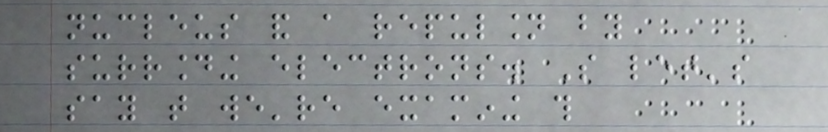nucleus and a repulsion by
surrounding electrons. So let's
say that we're examining this
